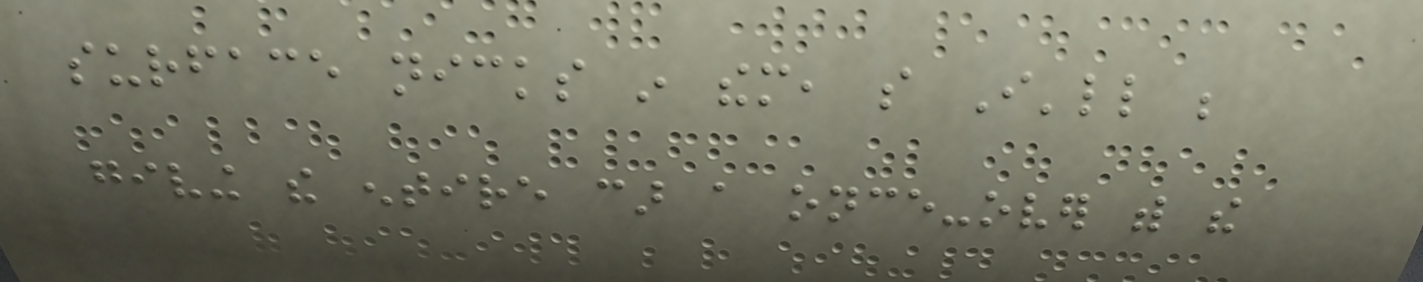surface nicks in them, so I'll be
giving the entire car a once-over with the
